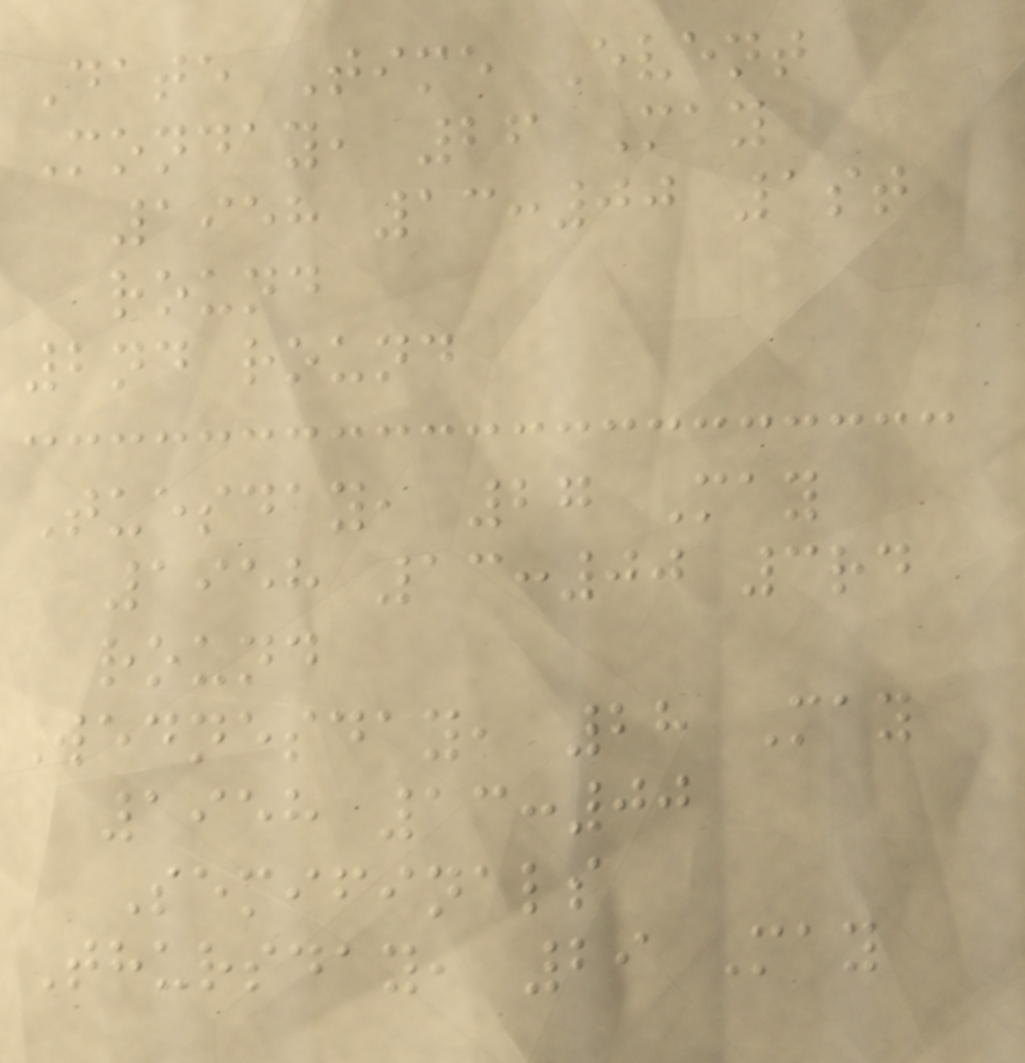Date Time Event
Monday, 26 May
1958 13:00 1st
round
2nd round
Tuesday, 27 May
1958 13:00 3rd
round
Wednesday, 28 May
1958 13:00
Semifinals
Thursday, 29 May
